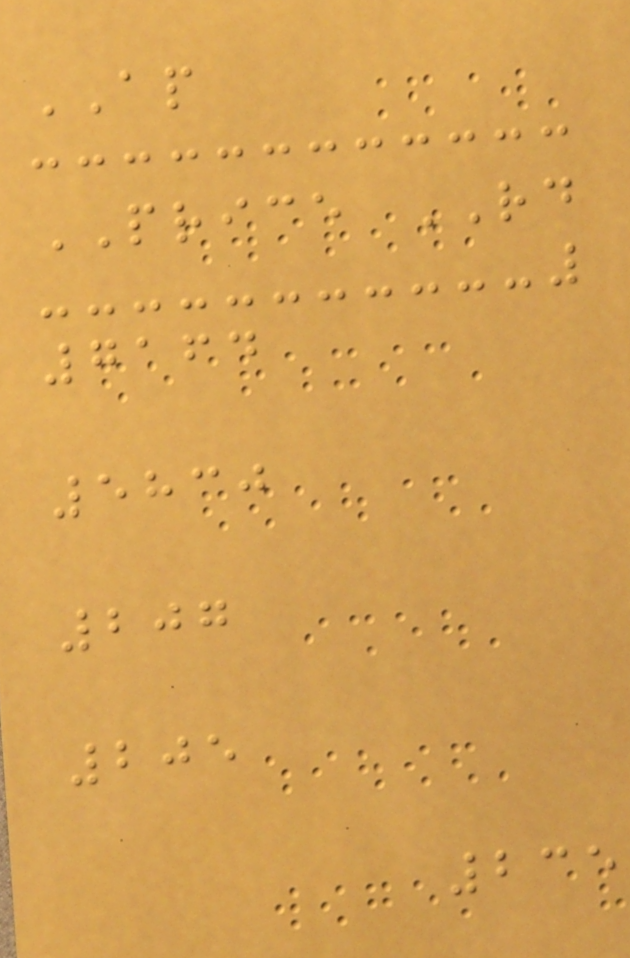AP
PRICE RD
7164
5830
207
205
235
